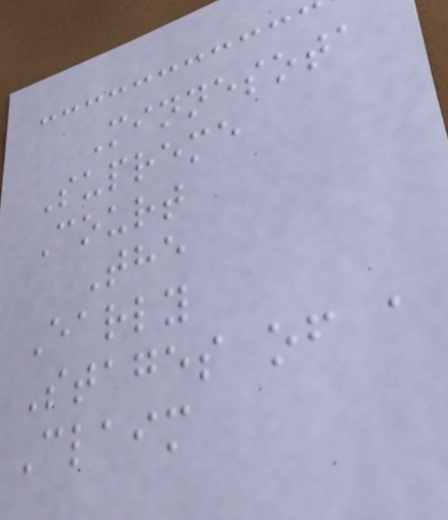Minnesota
Supreme
Court
The
Early
Stages of a
Claim
